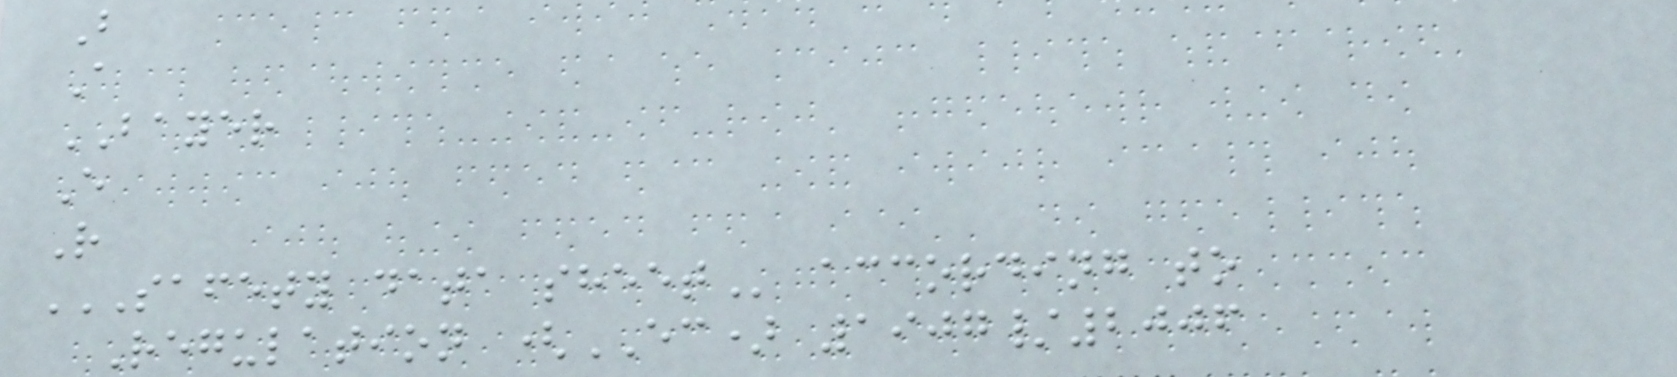B
A
BAYER
E
R
SAFETY DATA SHEET according to
Regulation (EC) 1907/2006
